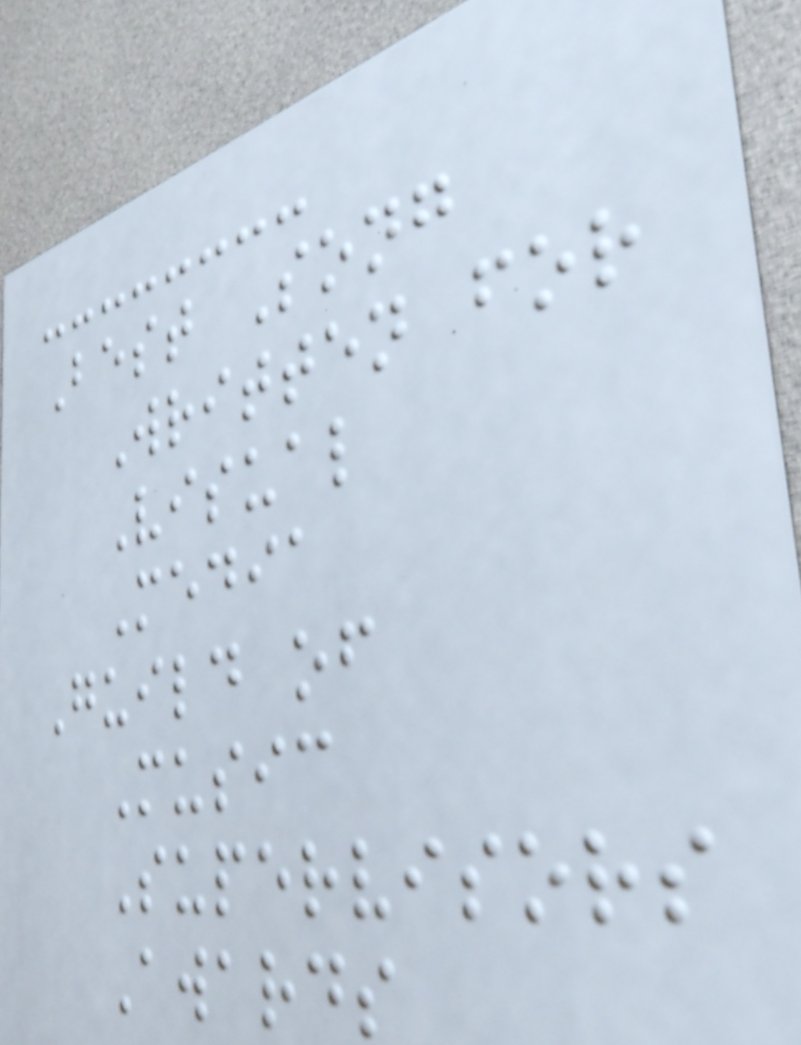Best Song
Written for
Visual
Media
Guild of
Music
Supervisors
Awards
